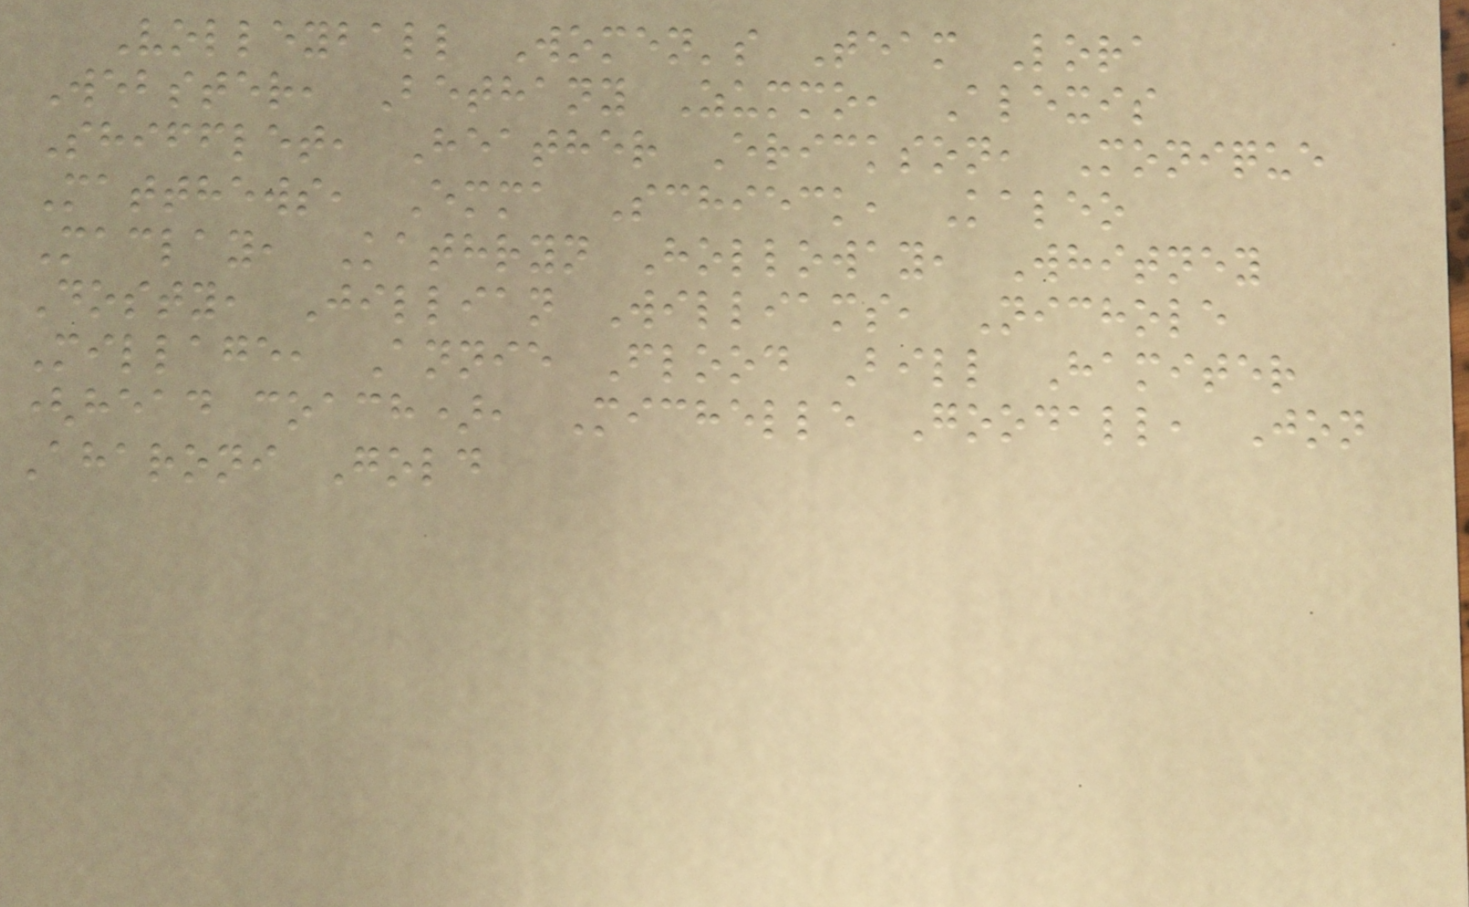Volleyball Women's Team Lora
Webster, Bethany Zummo, Alexis
Shifflet, Heather Erickson, Monique
Matthews, Emma Schieck, Kaleo
Maclay, Kathryn Holloway, Whitney
Dosty, Jillian Williams, Nichole
Millage, Annie Flood Bill Hamiter
(head coach), Michelle Goodall, Jon
Aharoni Gold
